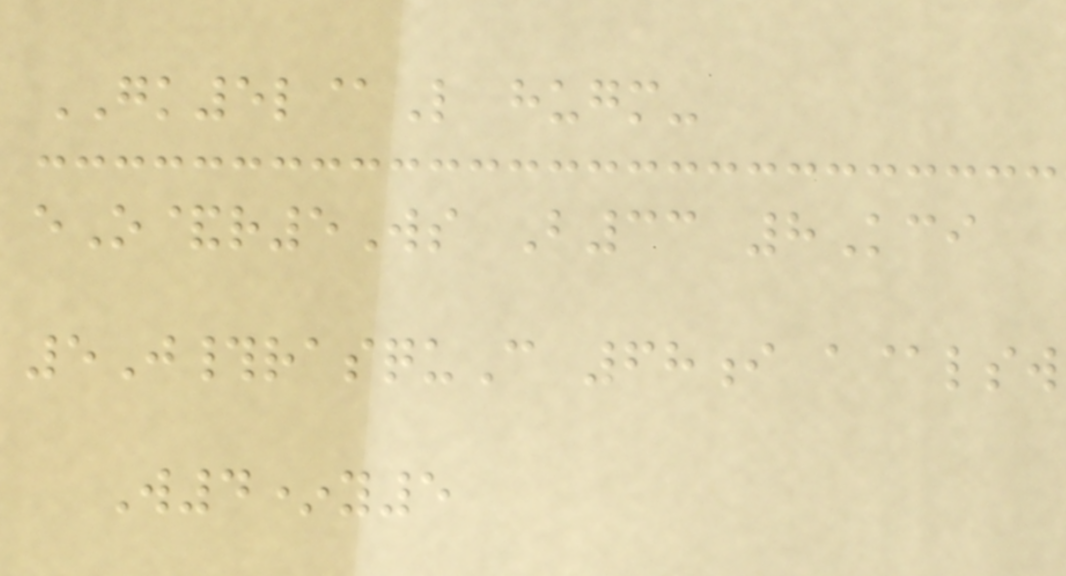GK5l@L hugm-
eO&r5Ws B33 8Kci
5J#rasquC 68i a@lsw
W4*y5
